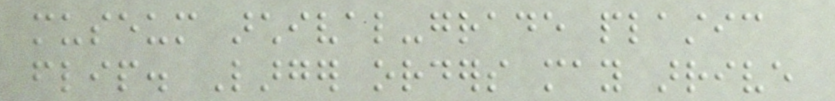museum archival-grade plastic
flip. Larger orders may arrive
